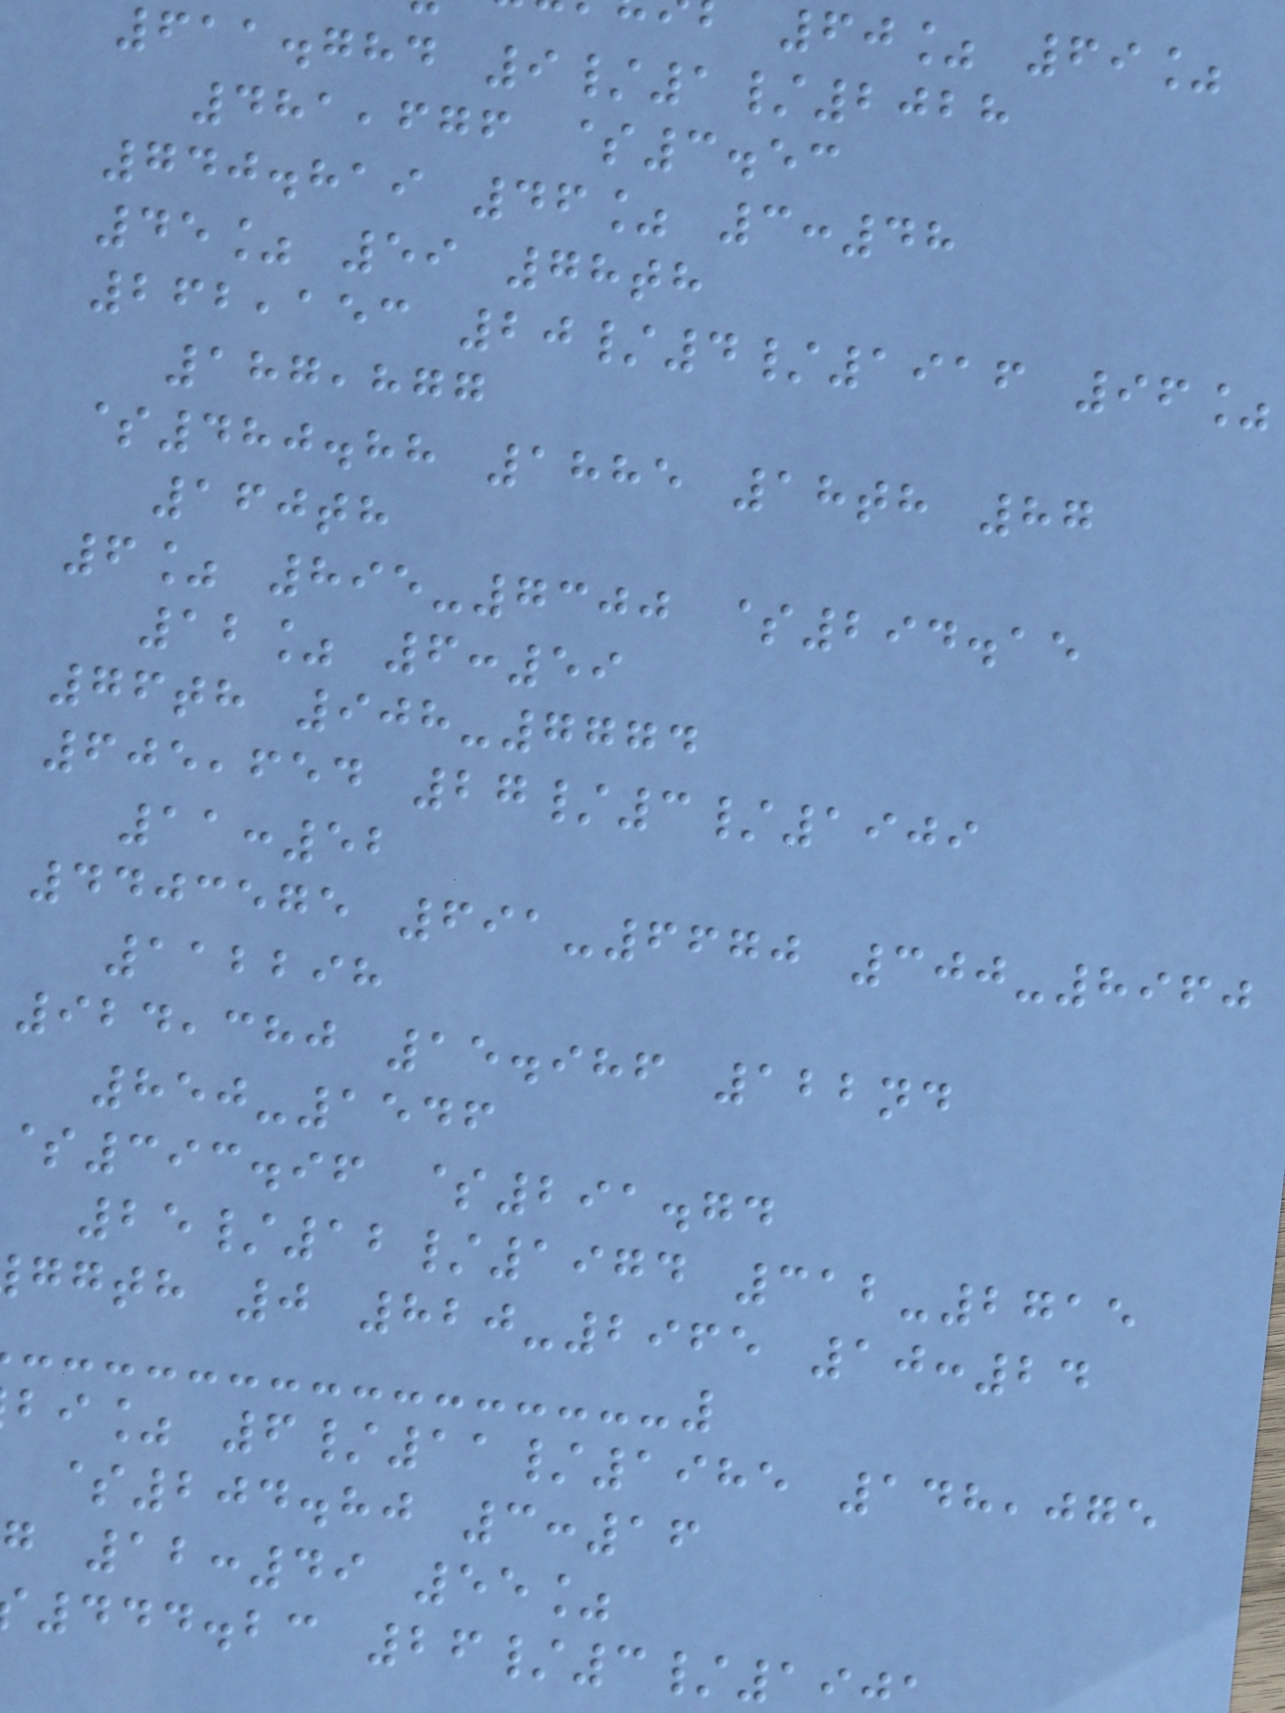60% 69%
611.784 9/1/2028
481,676 $3.53
740.819 46% 3:48
45% 59 78th
262,153 20/4/1916 96%
187,877
$480.88 1885 18th 87
160th
6% 895-7300 $294.15
12% 6:59
76th 908-7774
605,654 27/3/1909
11:52
4403575 691-6670 300-8960
112298
924,380 15.986 122nd
850-1546
$393.96 $291.74
25/12/1974 312-2715
ggth 0 820-2965 10:24
bi% 6/11/1985 148,075
$204.80 3:16
g 12:49 55%
444.23 26/3/19
